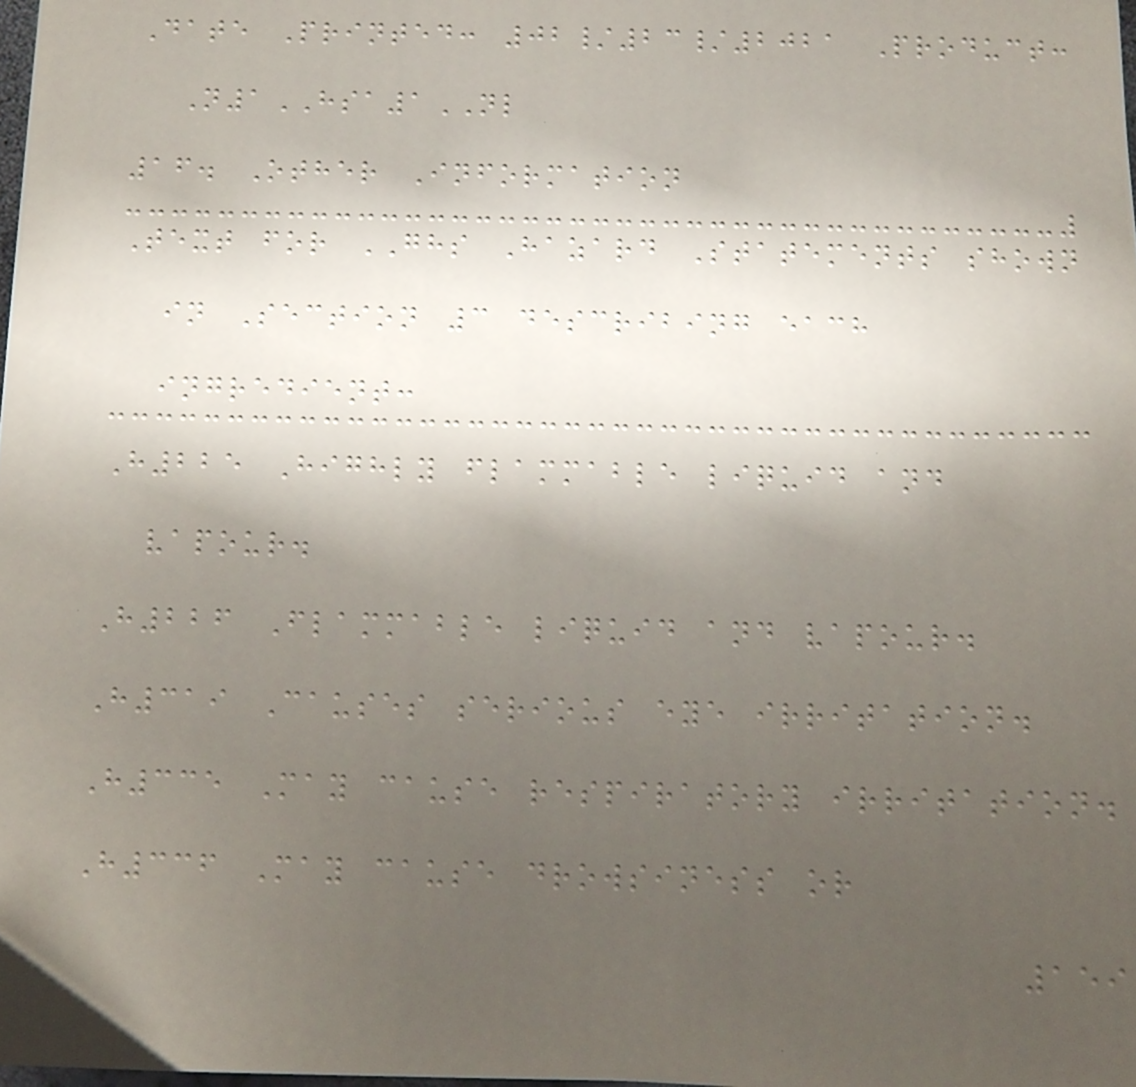Date Printed: 02/23/2021 Product:
N1HSA1NL
16. Other Information
Text for GHS Hazard Statements shown
in Section 3 describing each
ingredient:
H225 Highly flammable liquid and
vapour.
H226 Flammable liquid and vapour.
H319 Causes serious eye irritation.
H335 May cause respiratory irritation.
H336 May cause drowsiness or
159
